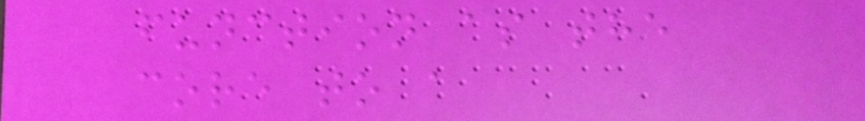function as the
core to a
